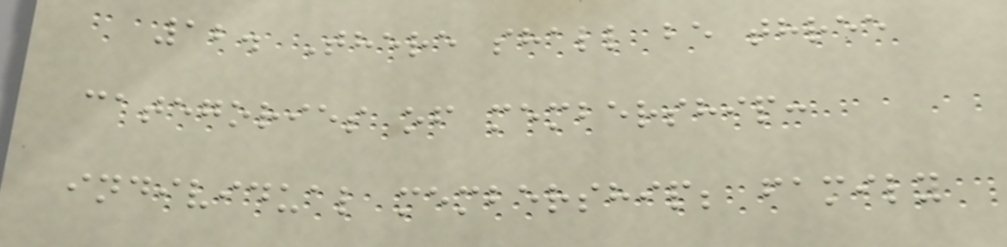12. There shall be three
categories of membership:
individual membership; family
